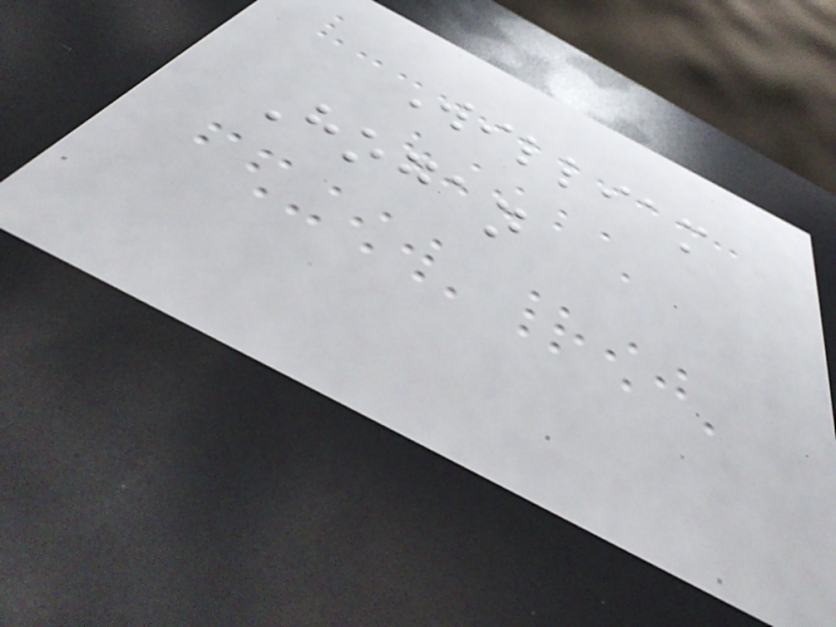William
Hogan
